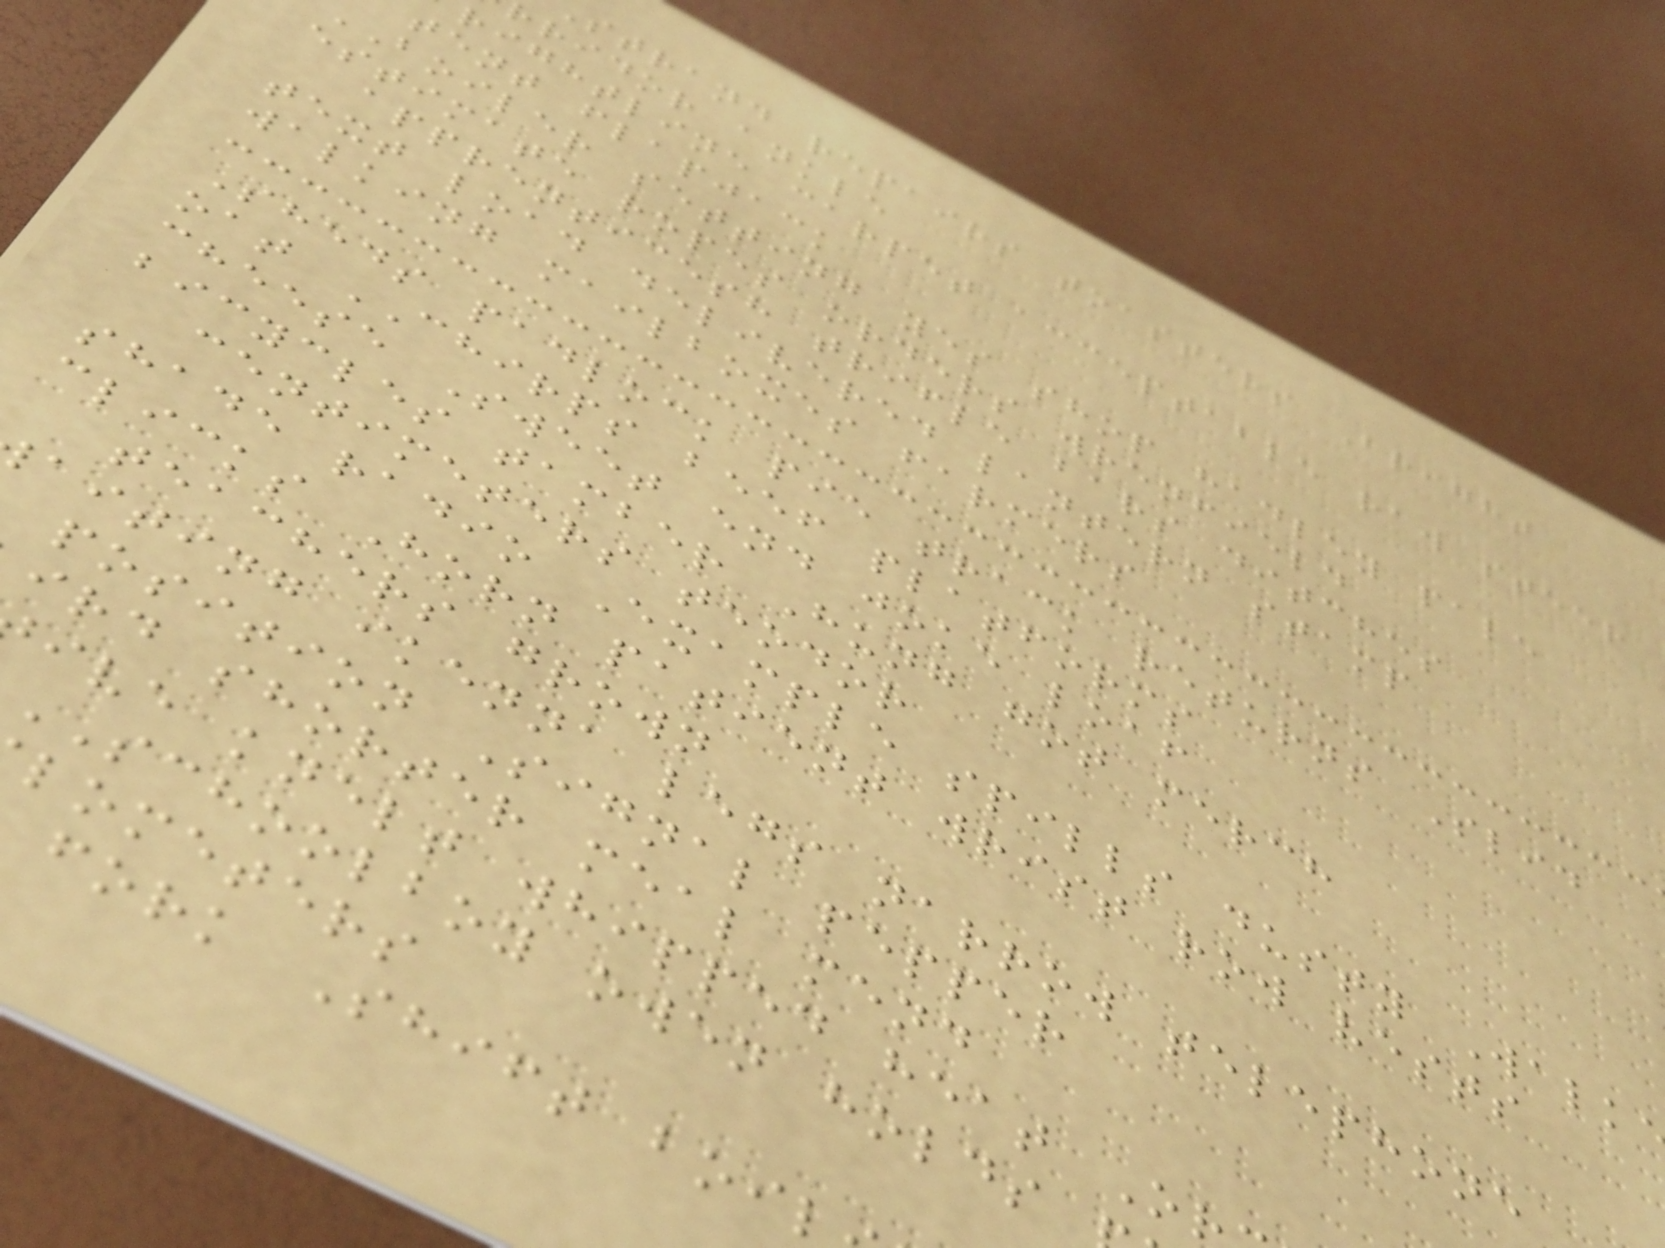strand repairs toasters Bright
ridor ankle
rightline carpet acceptable raw steer
tent flapjack
boiler setting yes shop hadley pale
estimate ropes orders wrenfield
apprenticesh trifle bars ditches
text load delivered lantern stamp
walking mailboxes farmers
Sheds padlock pie track returns Slid
oat CHIRPS beef platforms
cheese Sweet end joke loaf
bicycles tamber Hung got merch
centimeters teodor
shade radio Example spills dusty Walk
clicks Horn patient wrist row vests
teachers grown
aiting ikenna legs narrow telephone
position Signal pepper
ird shorter meal mend
ive knelt whipped heat O
SCHOOLBOY owen holds
lometers
fork Shift boil
